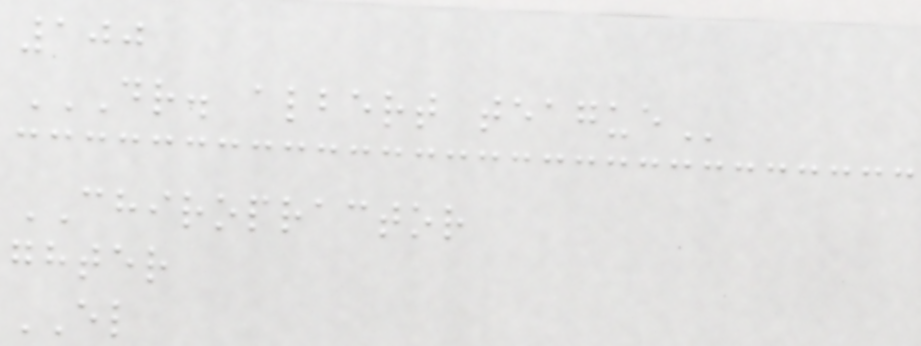100
DR. ALBERT TEAGUE
CHIROPRACTOR
ghter
EL
